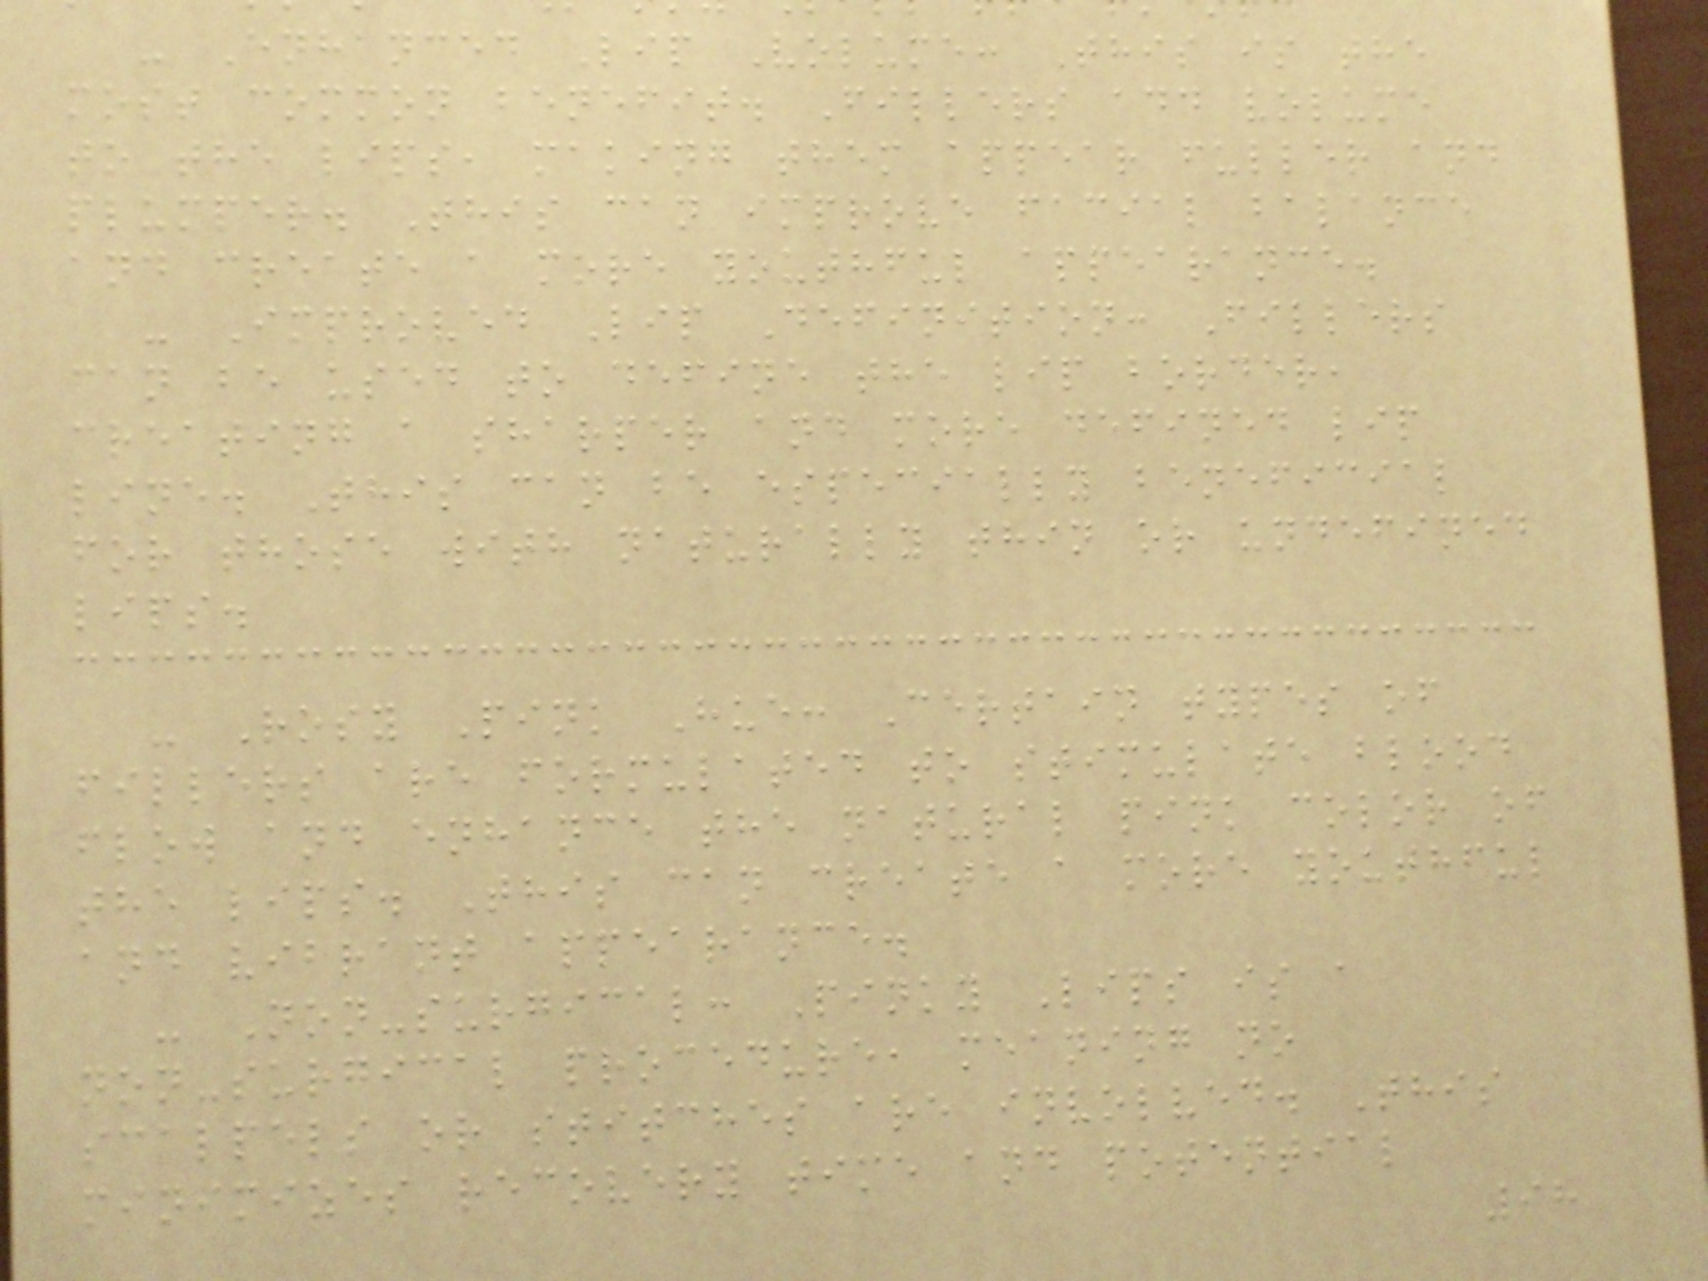- Enhanced Lip Volume: This is the
most common benefit. Fillers add volume
to the lips, making them appear fuller and
plumper. This can improve facial balance
and create a more youthful appearance.
- Improved Lip Definition: Fillers
can be used to define the lip border,
creating a sharper and more defined lip
line. This can be especially beneficial
for those with naturally thin or undefined
lips.
- Rosy Pink Hue: Certain types of
fillers are formulated to stimulate blood
flow and enhance the natural pink color of
the lips. This can create a more youthful
and vibrant appearance.
- Non-surgical: Pinky Lips is a
non-surgical procedure, meaning no
scalpels or stitches are involved. This
minimizes recovery time and potential
98
